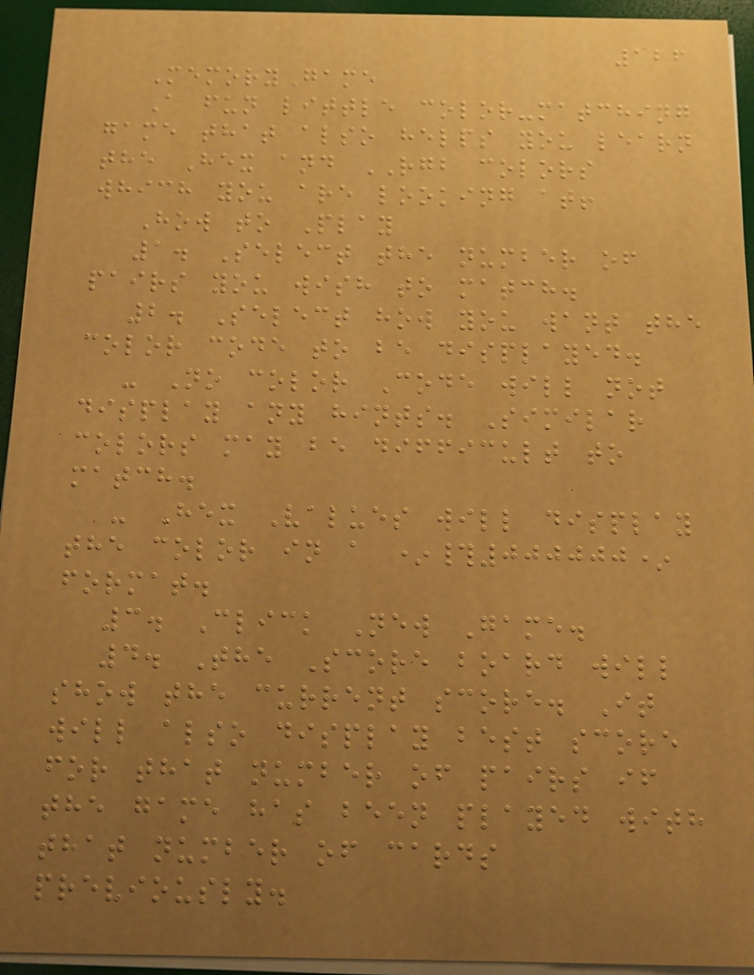126
MemoryGame
A fun little color-matching
game that also helps you learn
the Hex and RGB colors
which you are looking at!
How to Play
1. Select the number of
pairs you wish to match.
2. Select how you want the
color code to be displayed.
- No color Code will not
display any hints. Similar
colors may be difficult to
match.
- Hex Values will display
the color in a *#000000*
format.
3. Click New Game.
4. The Score board will
show the current score. It
will also display best score
for that number of pairs if
the game has been played with
that number of cards
previously.
